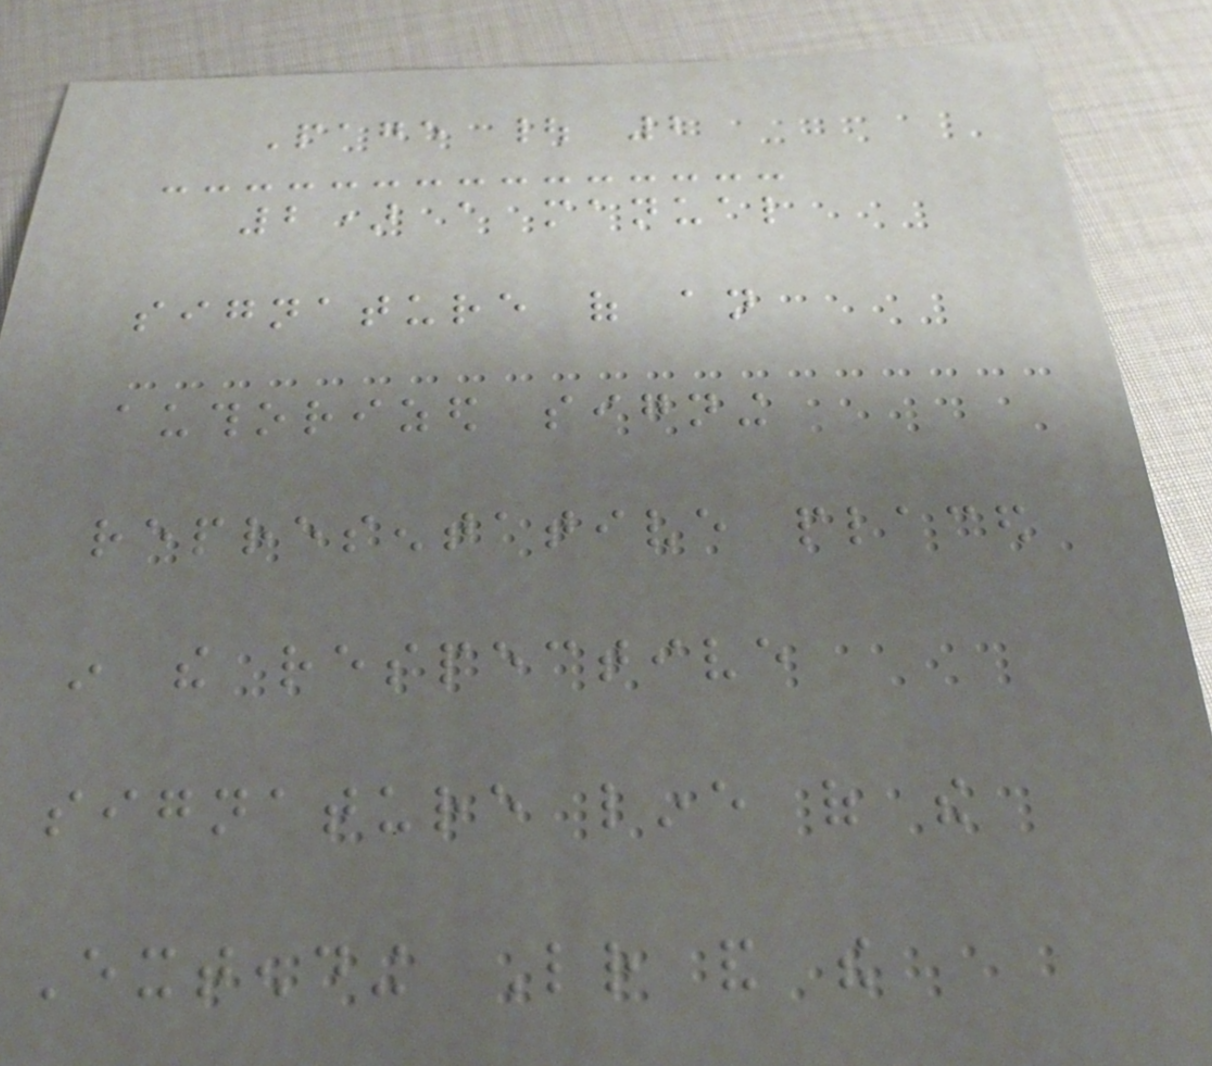Page | 2
2) a manual
signature of an
authorized signing
representative placed
in the respective
signature line of the
Extending Letter and the
